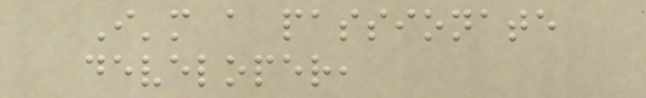I'm a passionate
developer,
